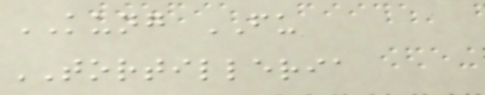KUNG FU
TORTILLERIA
